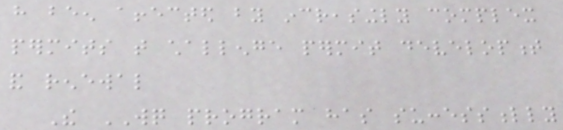have been affected by increasingly complex
permits that challenge permit development
and renewal
The WQ program has successfully
